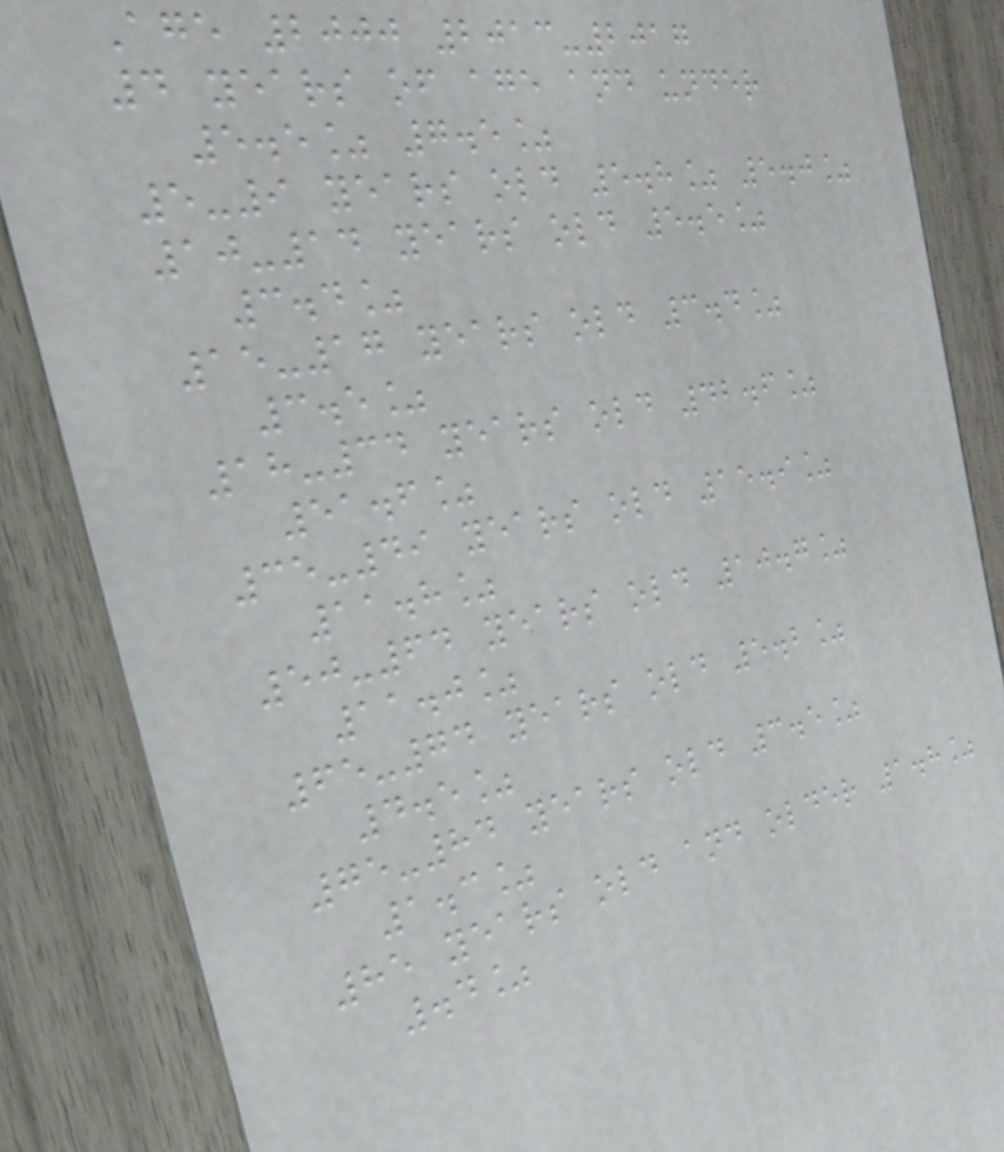Age 2000 2013-2017
4 years of age and under
5.5% 7.5%
5-9 years old 5.8% 5.0%
10-14 years old 5.5%
3.4%
15-17 years old 3.4%
3.5%
18-34 years old 42.6%
51.6%
35-49 years old 15.9%
11.8%
50-64 years old 10.7%
11.0%
65-74 years old 5.2%
4.5%
75-84 years old 3.5%
1.3%
85 years old and older 1.8%
.4%
